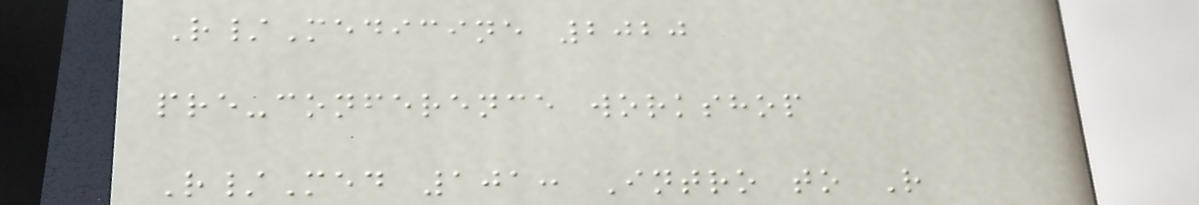R/Medicine 2020
pre-conference workshop
R/Med 101: Intro to R
